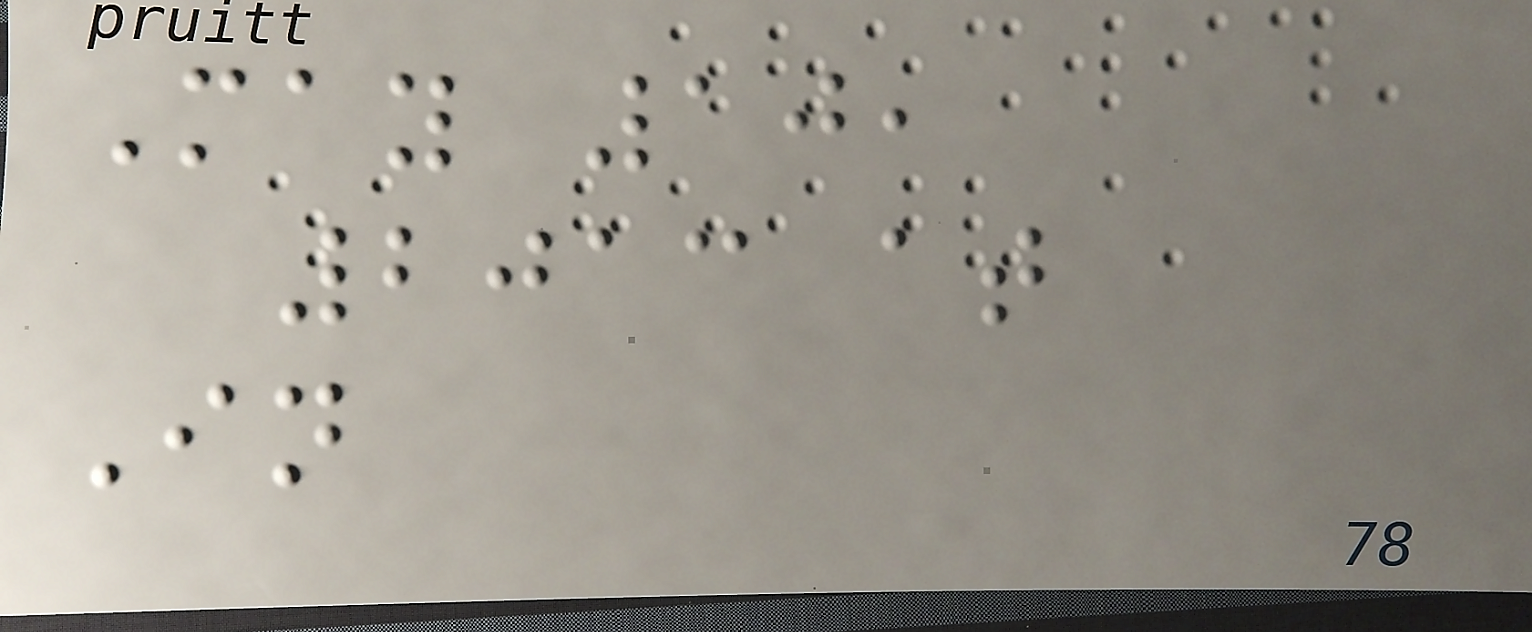May 10,
2013 at
In
